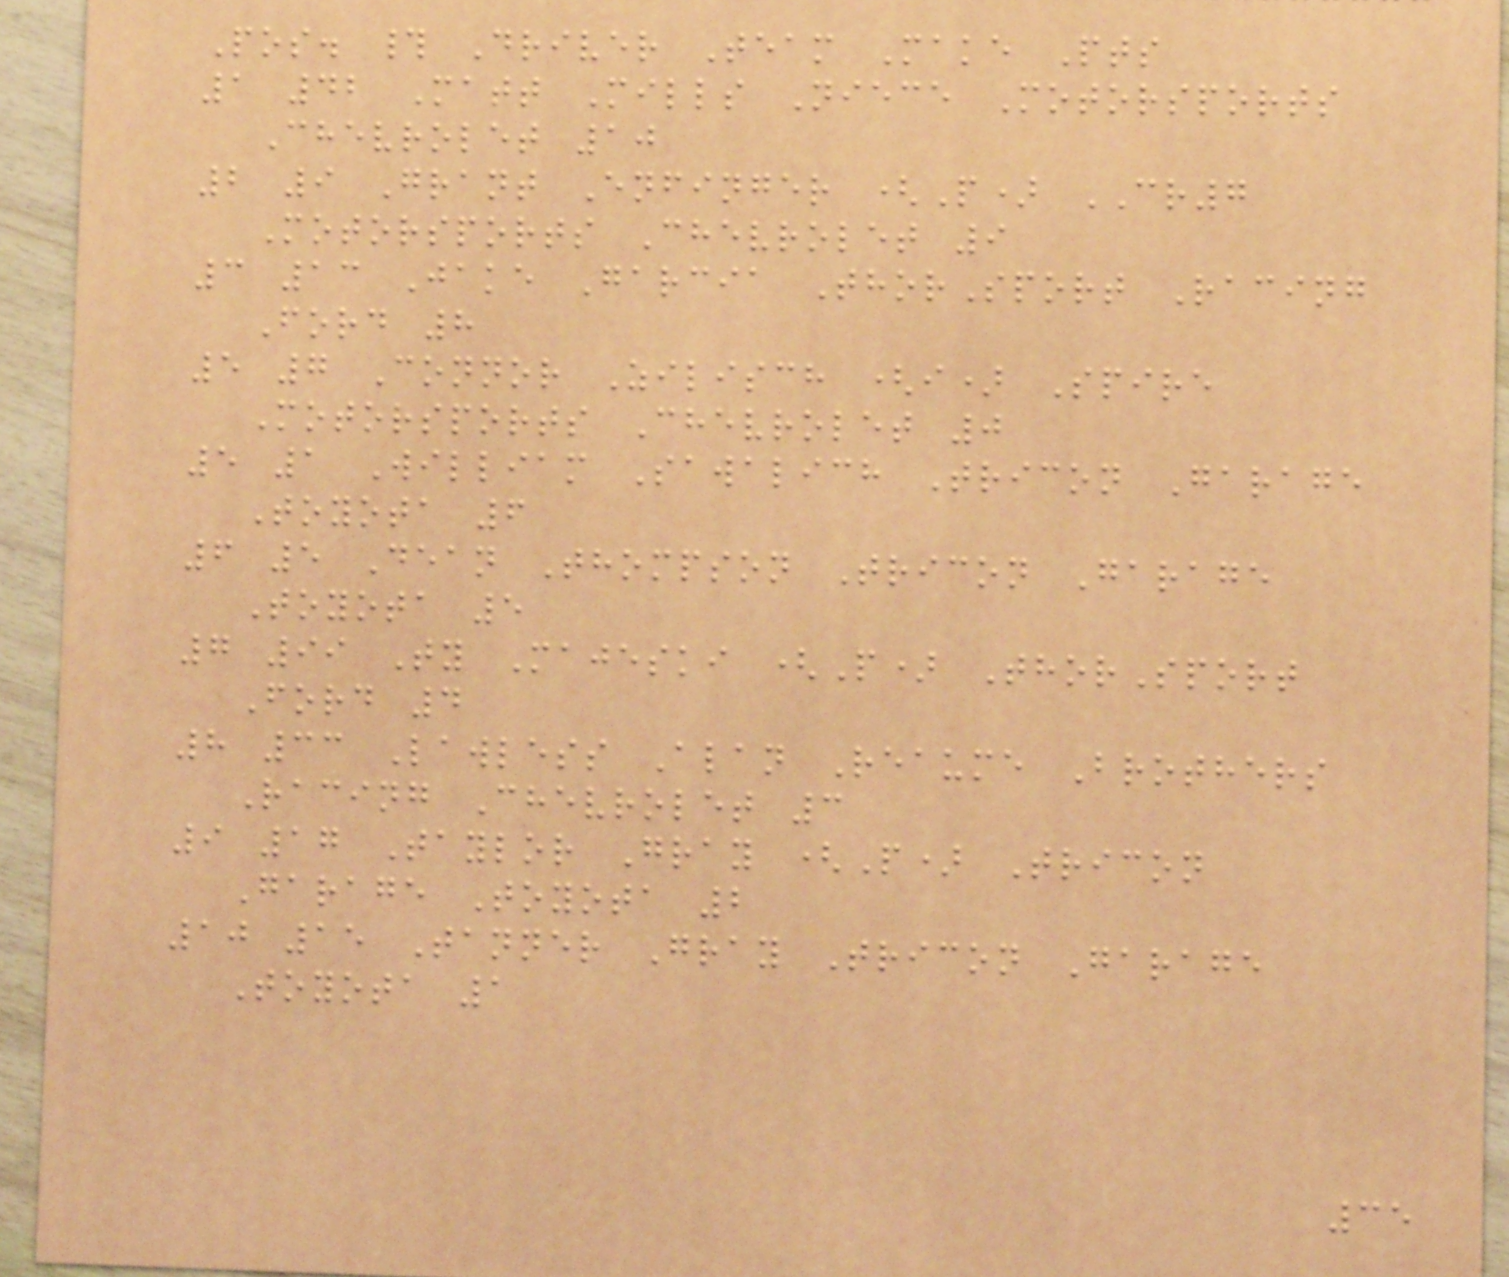Pos. # Driver Team Make Pts
1 42 Matt Mills Niece Motorsports
Chevrolet 10
2 9 Grant Enfinger (P) CR7
Motorsports Chevrolet 9
3 13 Jake Garcia ThorSport Racing
Ford 8
5 7 Connor Zilisch (i) Spire
Motorsports Chevrolet 0
5 1 William Sawalich Tricon Garage
Toyota 6
6 5 Dean Thompson Tricon Garage
Toyota 5
7 99 Ty Majeski (P) ThorSport
Ford 4
8 33 Lawless Alan Reaume Brothers
Racing Chevrolet 3
9 17 Taylor Gray (P) Tricon
Garage Toyota 2
10 15 Tanner Gray Tricon Garage
Toyota 1
35
